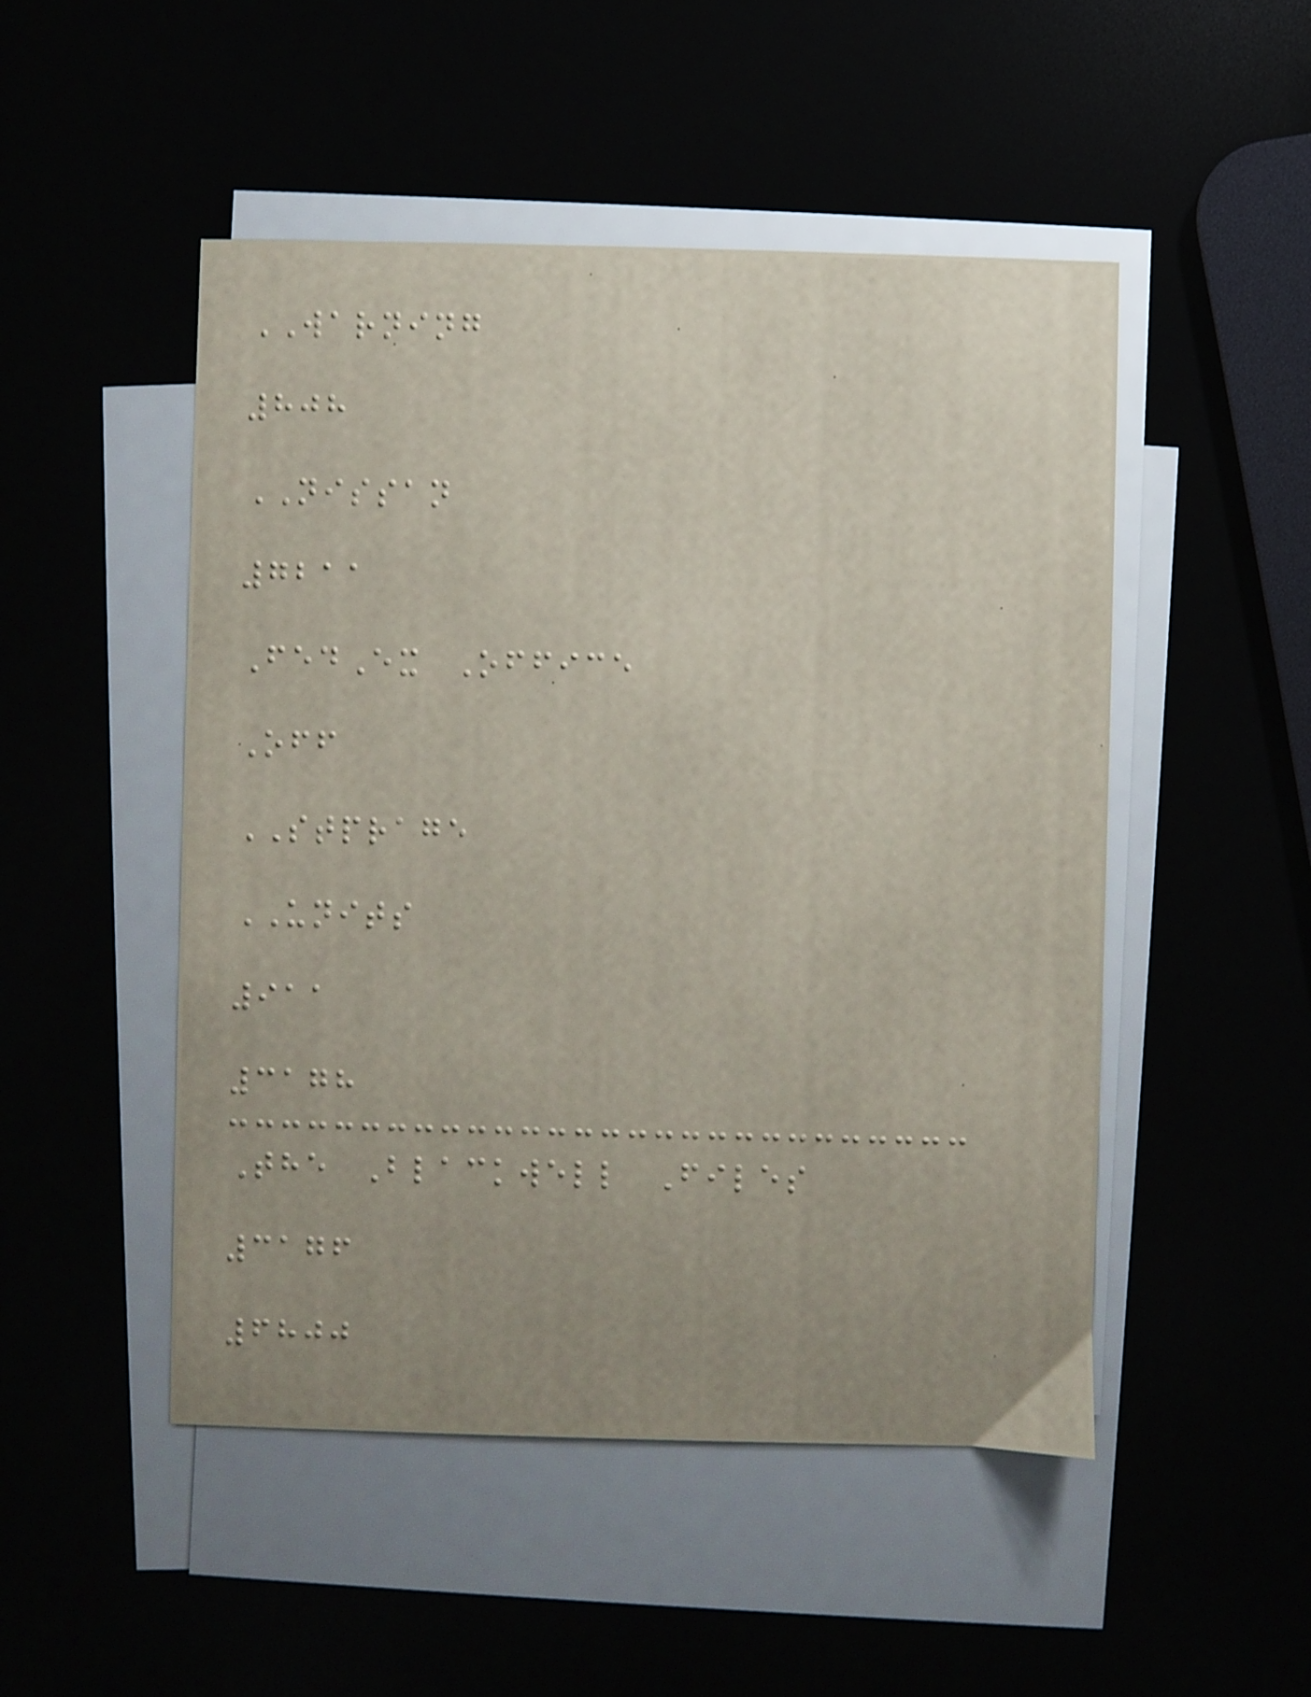WARNING
808
NISSAN
7211
FedEx Office
Off
STPRAGE
UNITS
911
3178
The Blackwell Files
3176
6800
